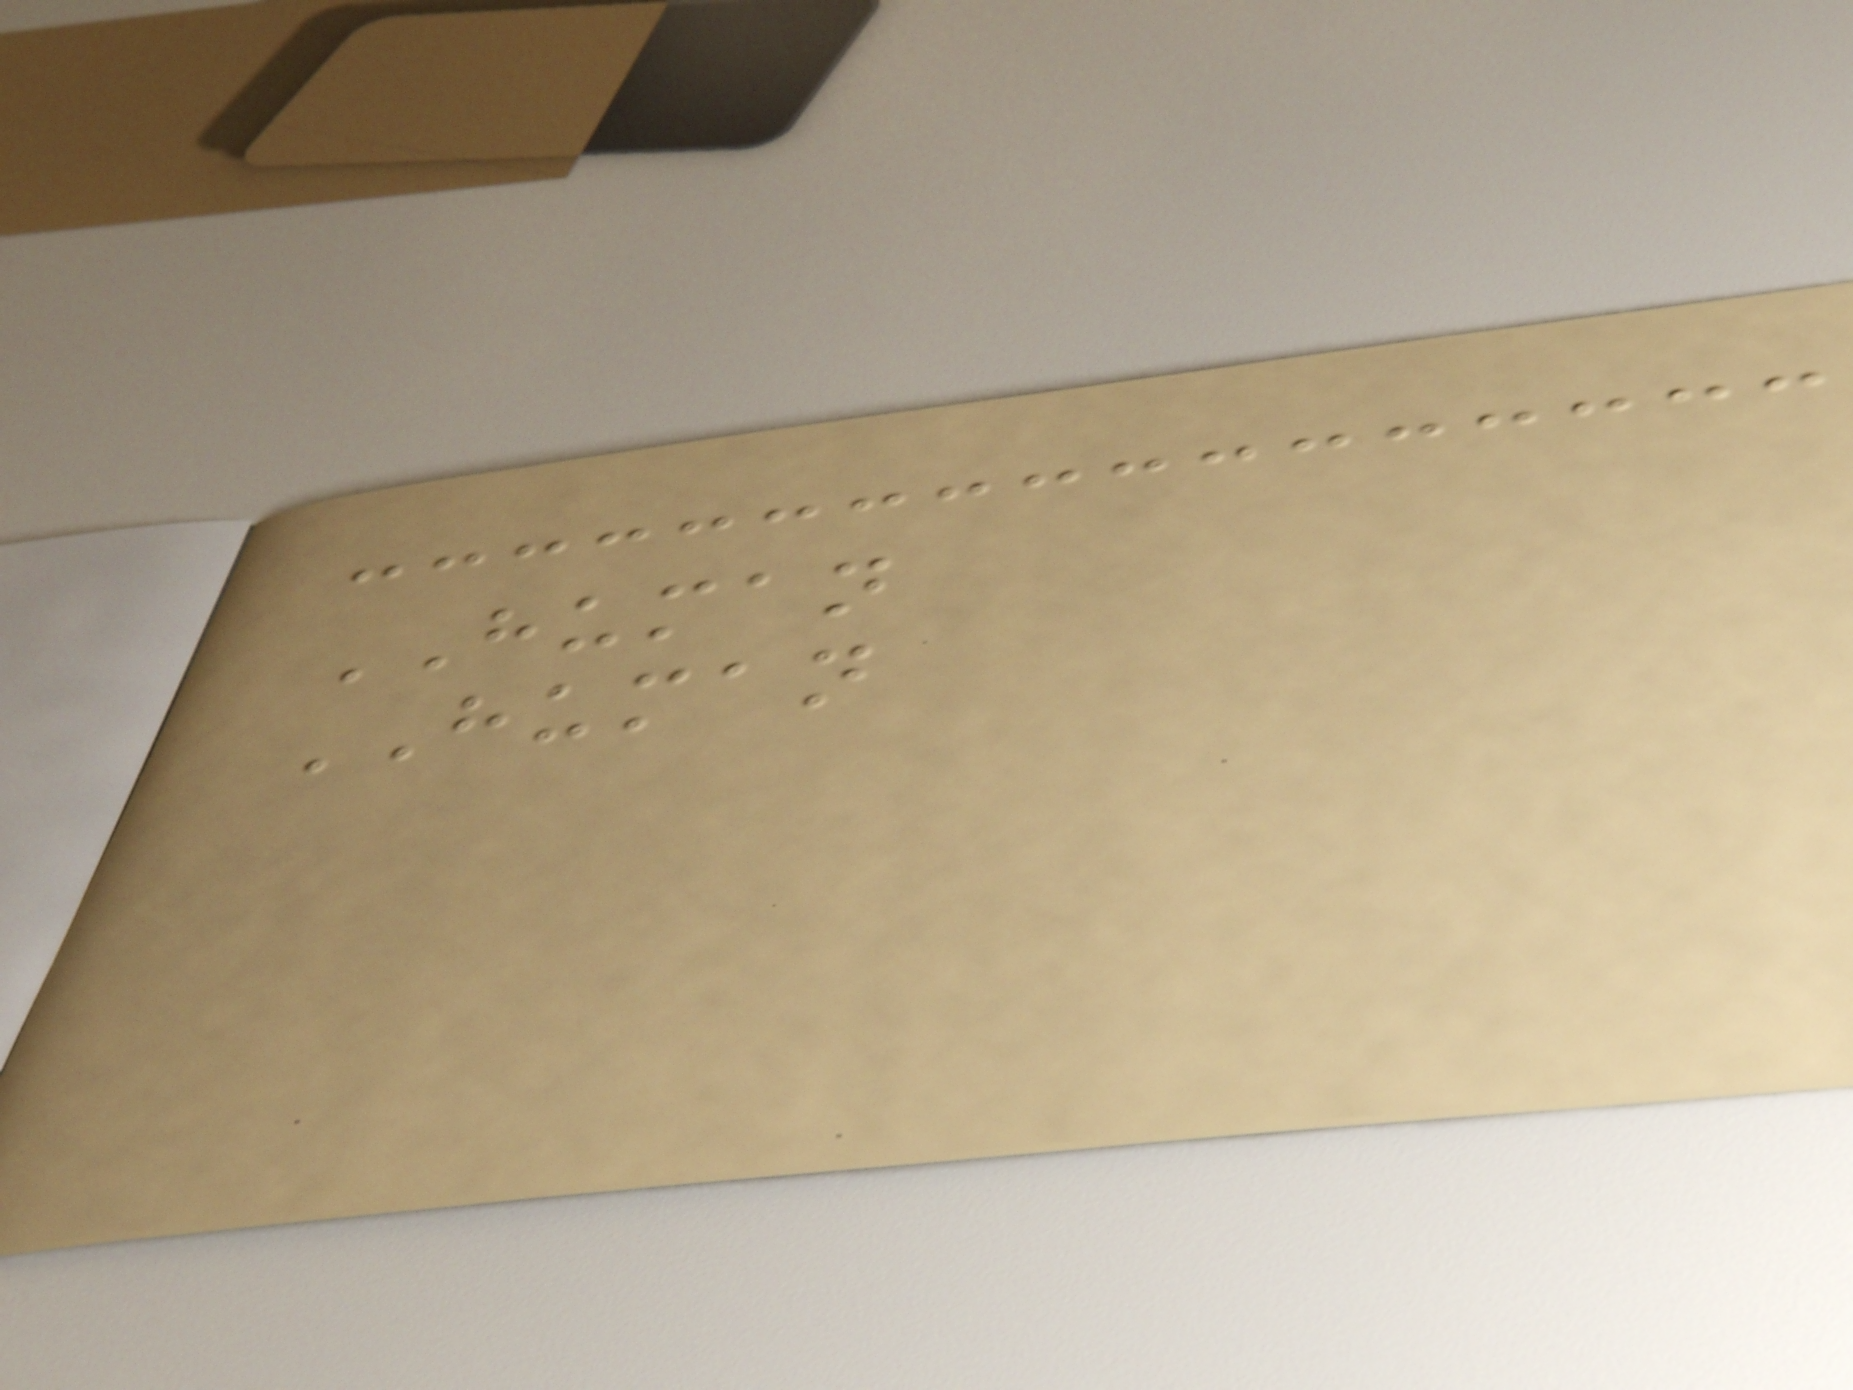HUMAN
HUMAN
